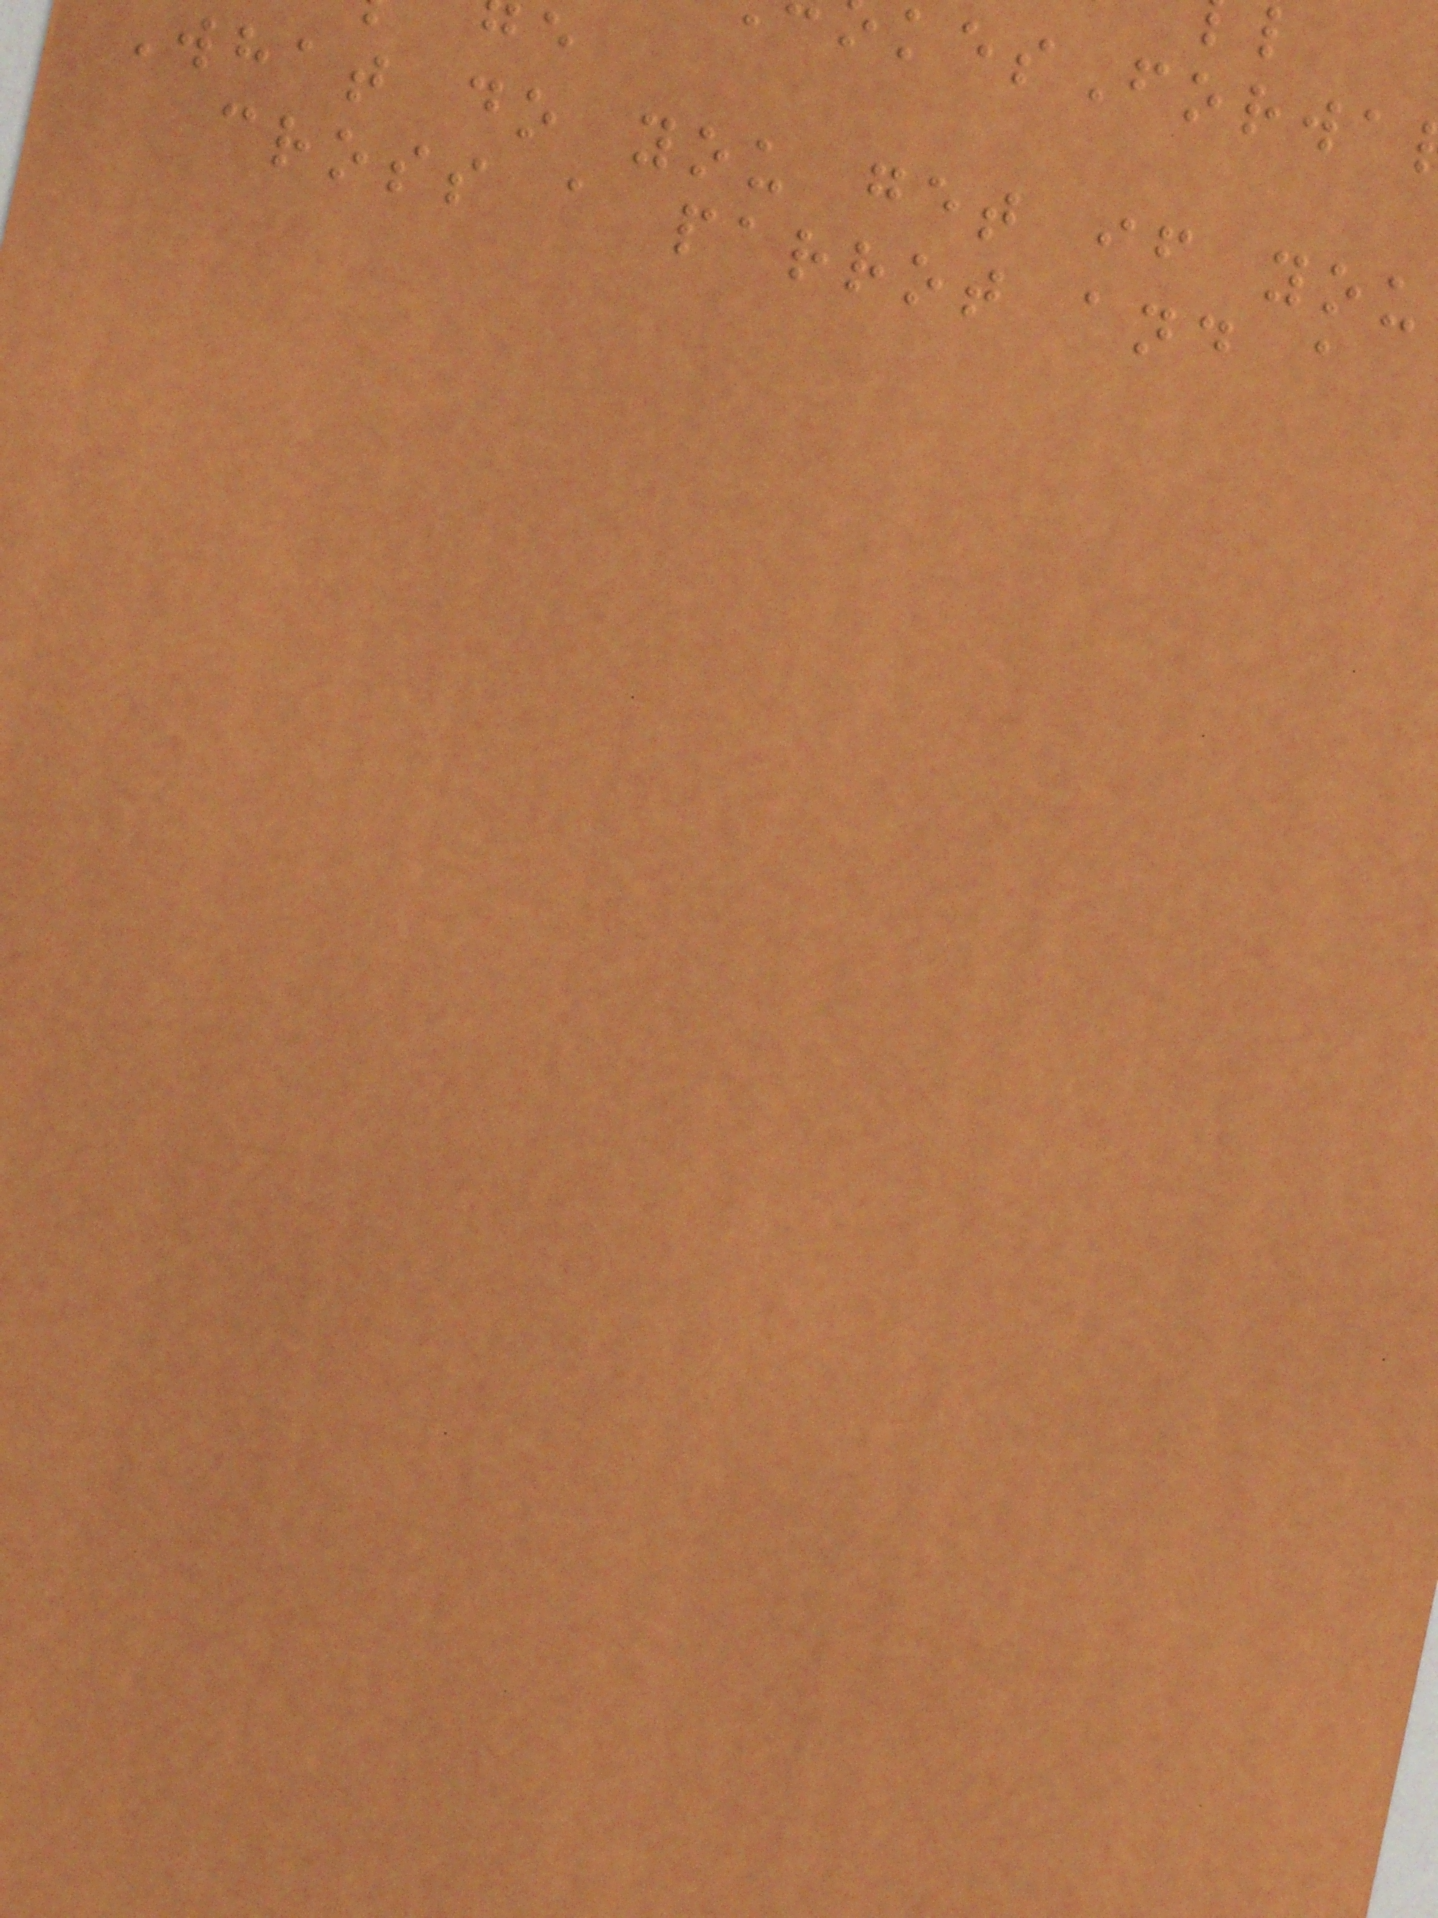what do you get if you
cross a parrot and a
